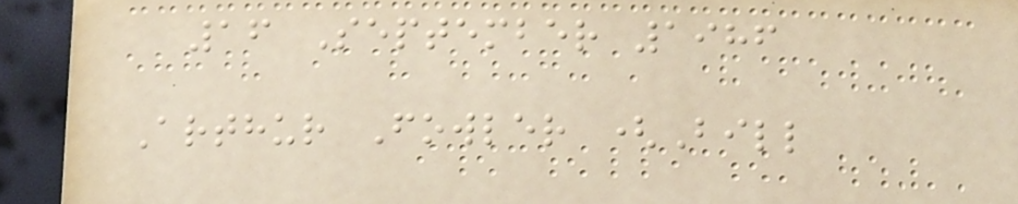16 September 1986
Arthur Fowler (Bill
